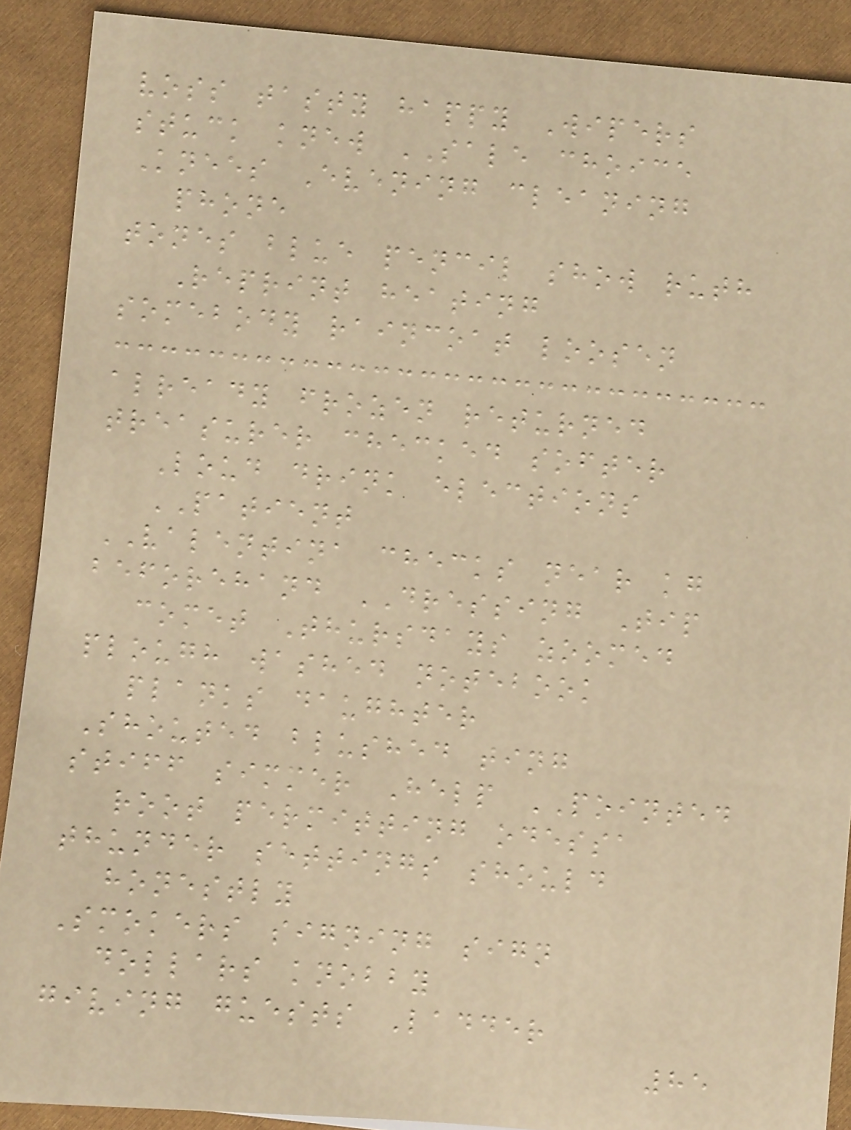voss tasty happy Wipers
stuck knew SALE choice
Knees Evening cleaning
phone
tones blue pencil show ruth
Reprint heating
somebody raincoat loosen
already frozen returned
treasurer checked softer
Loud drink elections
PATIENT
VALENTINA checks near kg
beforehand DRESSING Tip
comet Thursdays zoomed
plough washed notebook
planks daughter
Shouted blushed ting
stiff simmer Help POINTED
root permitting odessa
thunder settings should
honestly
Smokers signing sign
dollars knobby
giving guests Ladder
85
